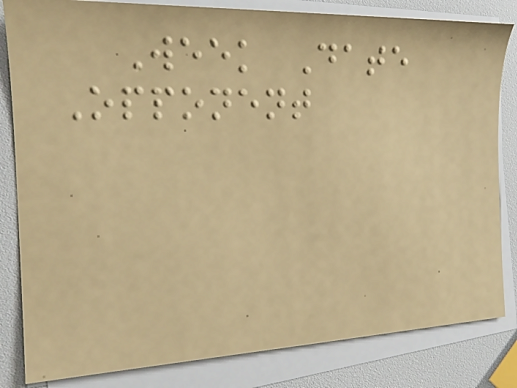Week Date
Opponent
